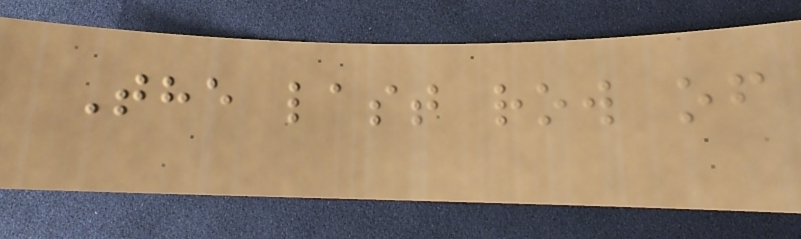The last row of
